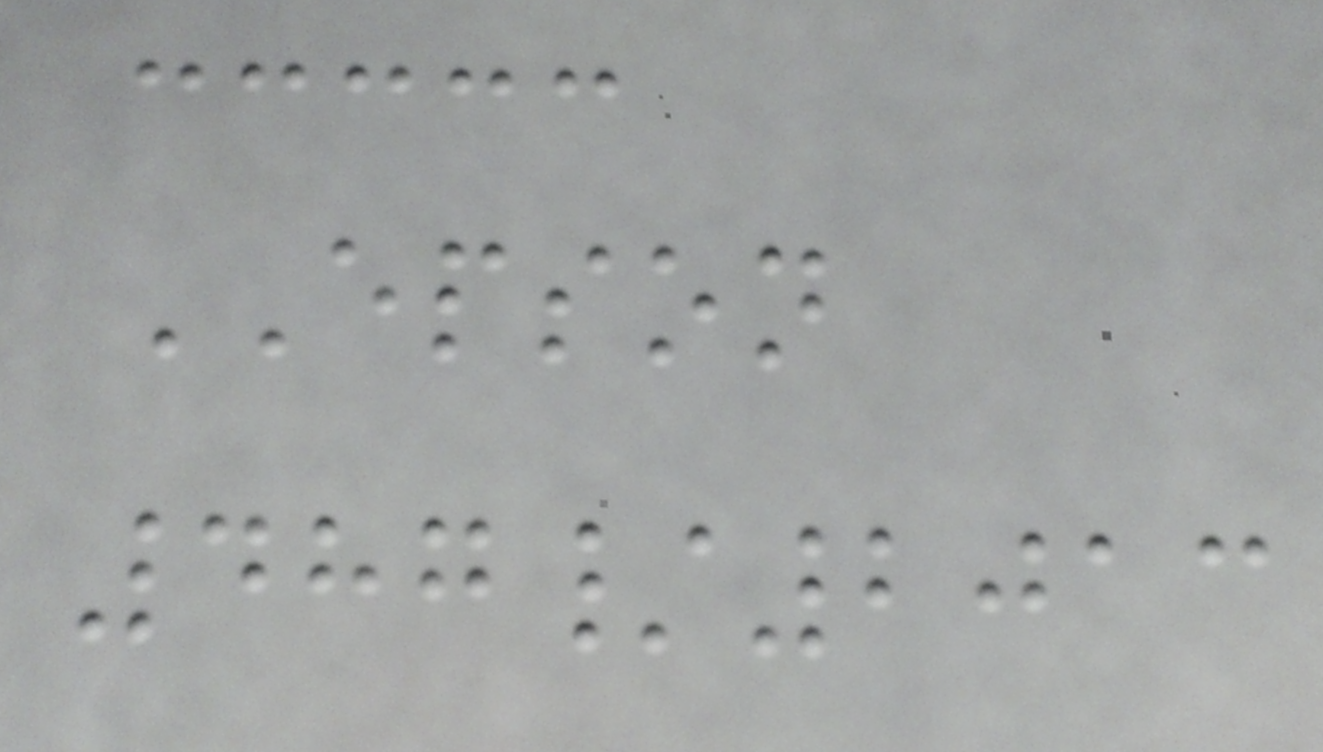EPSON
487/2013
